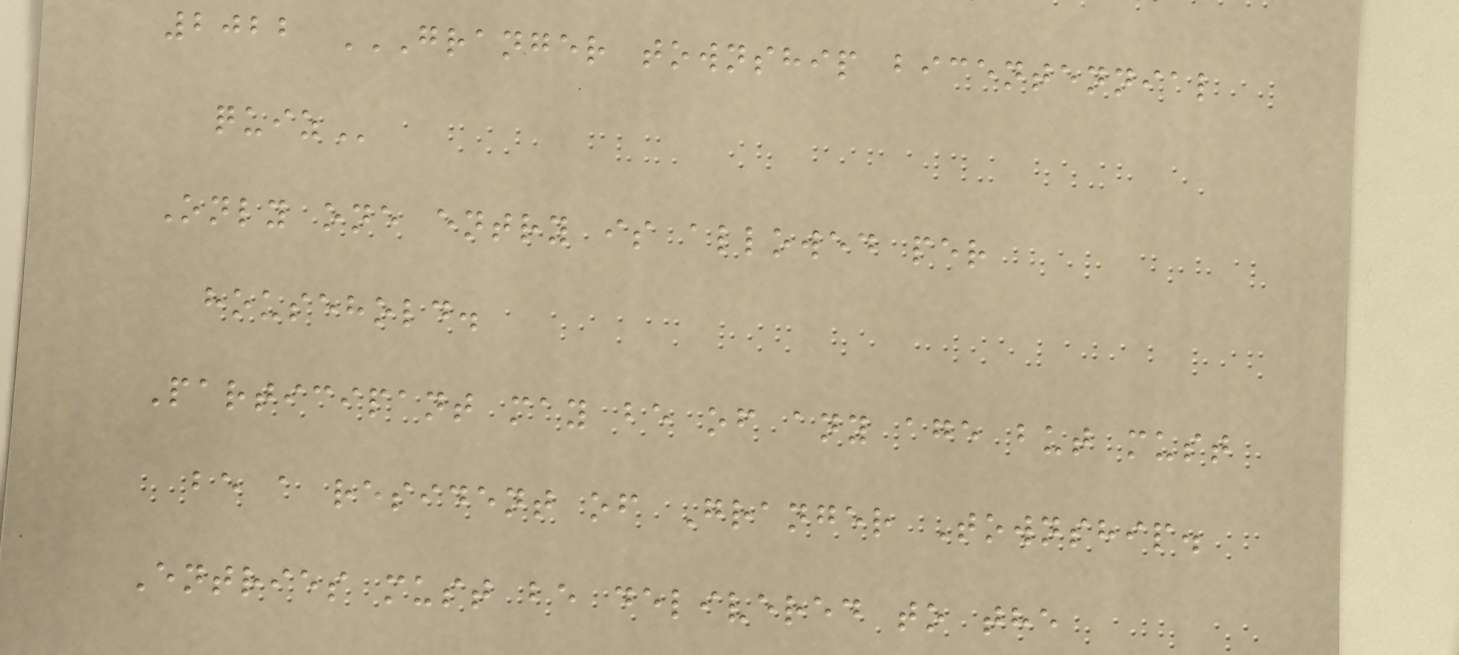2022 GRANGER TOWNSHIP BICENTENNIAL
QUIZ
Only one entry is allowed per
household.
Participant may be of any age but must
be a resident of Granger Township.
Entries must be delivered to the
